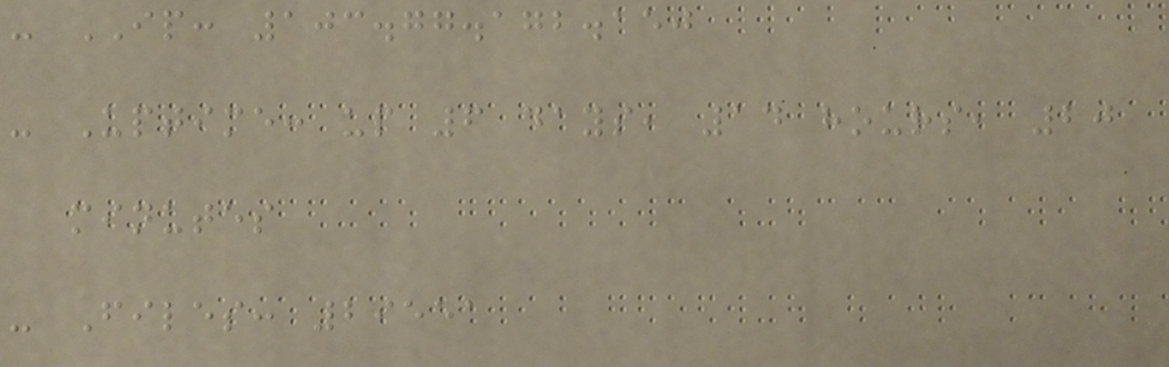- IP: 103.77.172.150
- Uptime: up 6 days, 14 hours, 20
minutes
- Files: 29551
